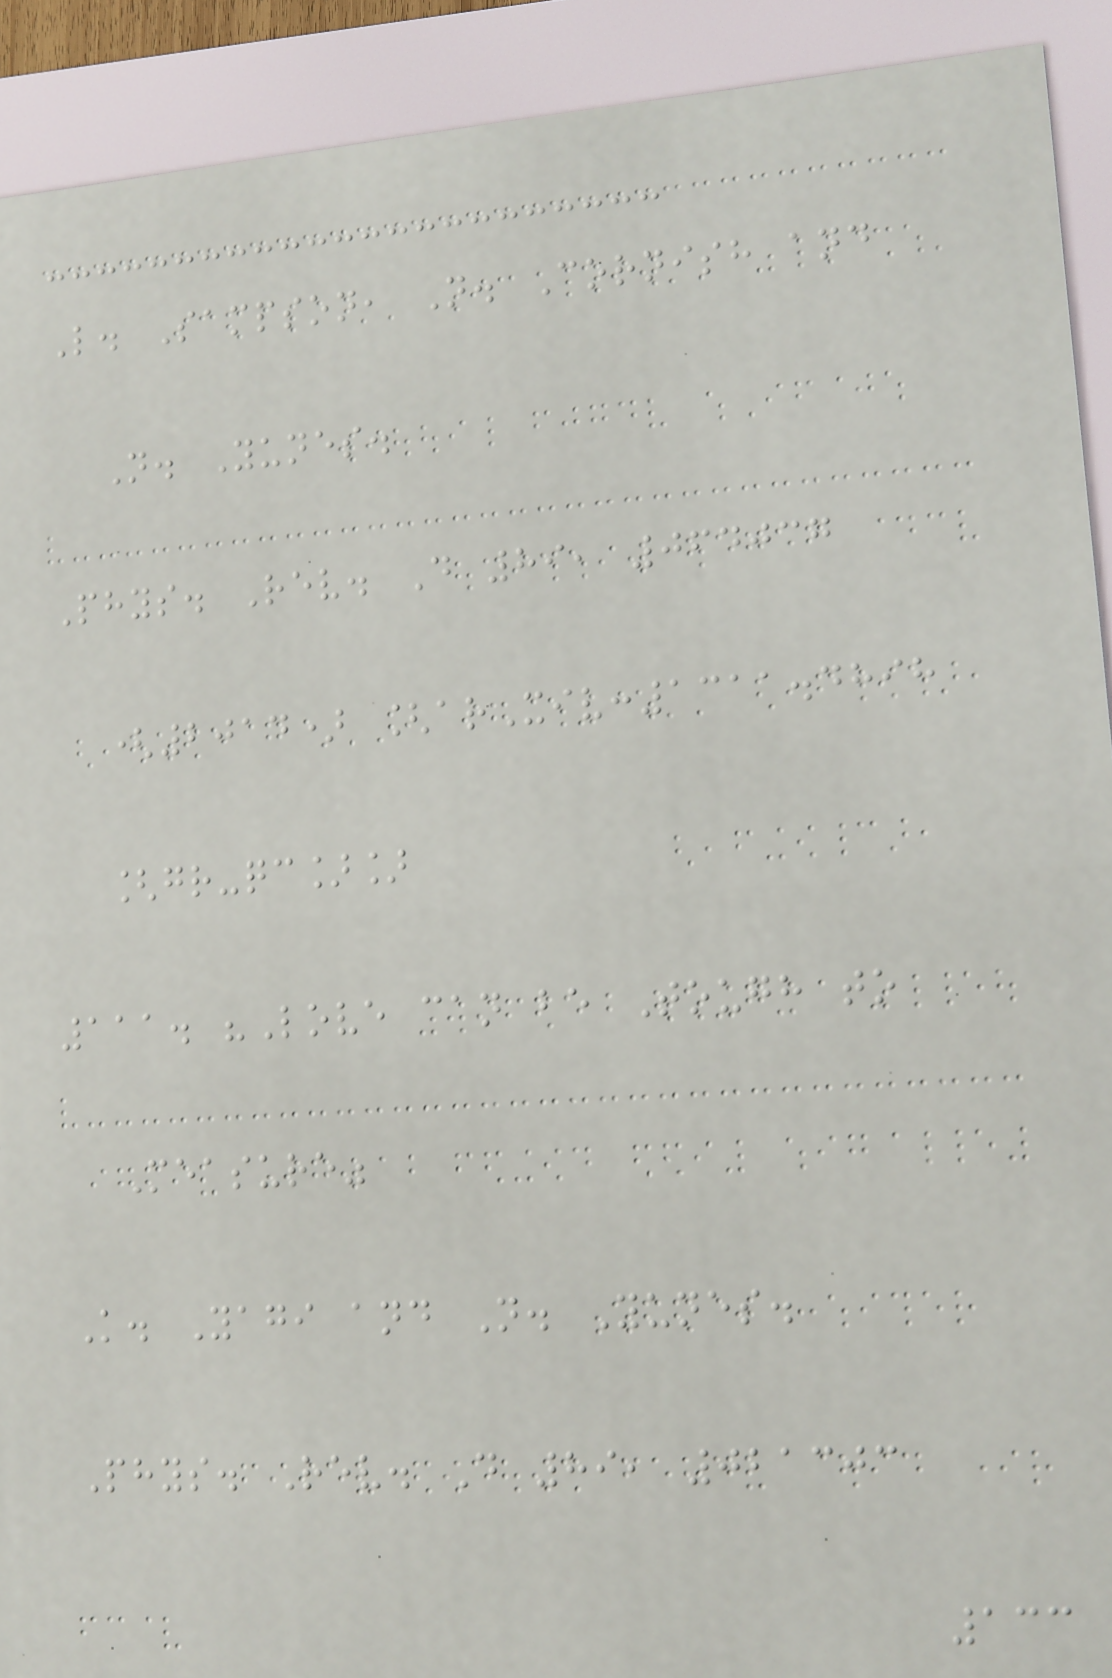L. Sampson, N. Cornish and
N. Yunes.
Phys. Rev. D 89, 064037
(2014) [arXiv:1311.4898
[gr-qc]]
111. "Love can be Tough to
Measure"
K. Yagi and N. Yunes.
Phys. Rev. D 89, 021303
133
